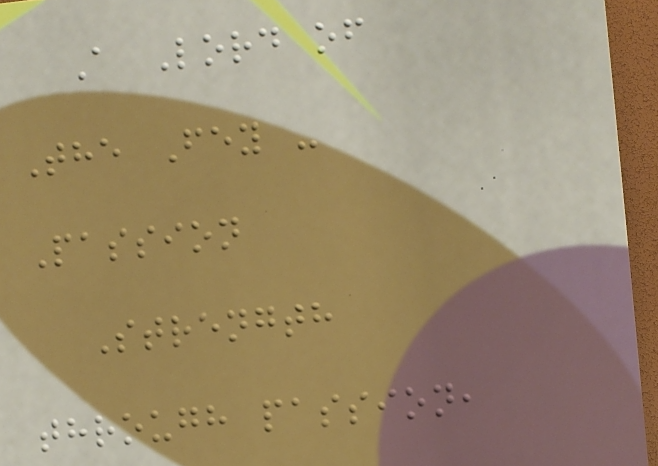A Lord of
The Fey -
Passion
Strength
through passion,
